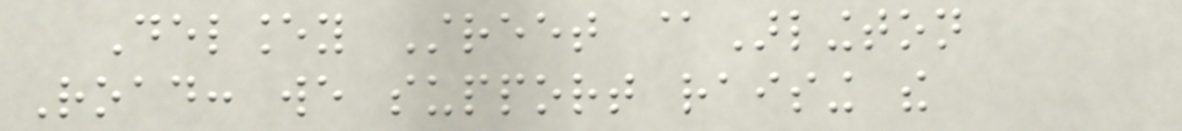Delancey Street @Arlington
Road: we support raising the
